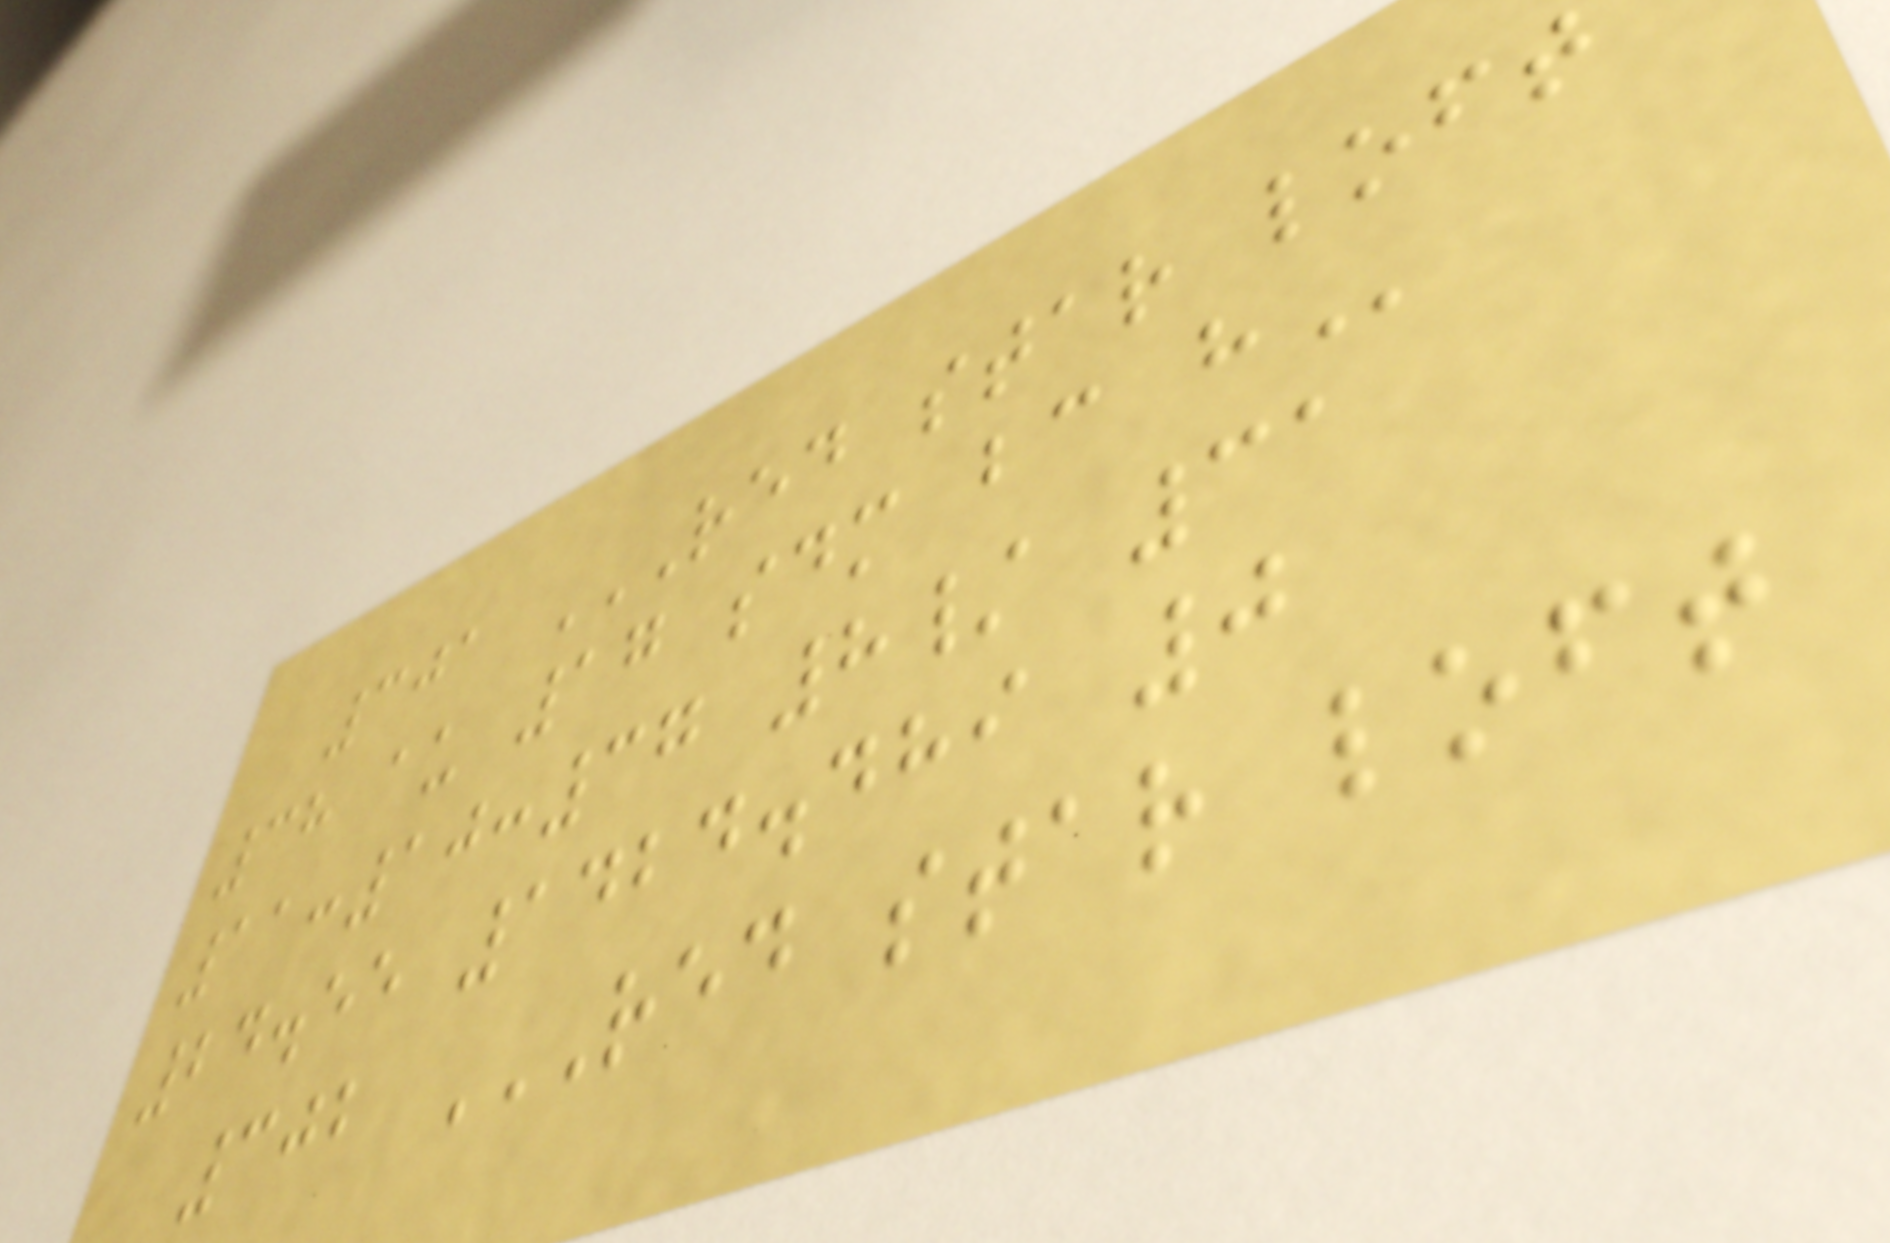301 RED STAR LOFT
38 AU 17 SDM BC H
11:10:37 8/ 31
24.55 1424.489 0
302 RED STAR LOFT
